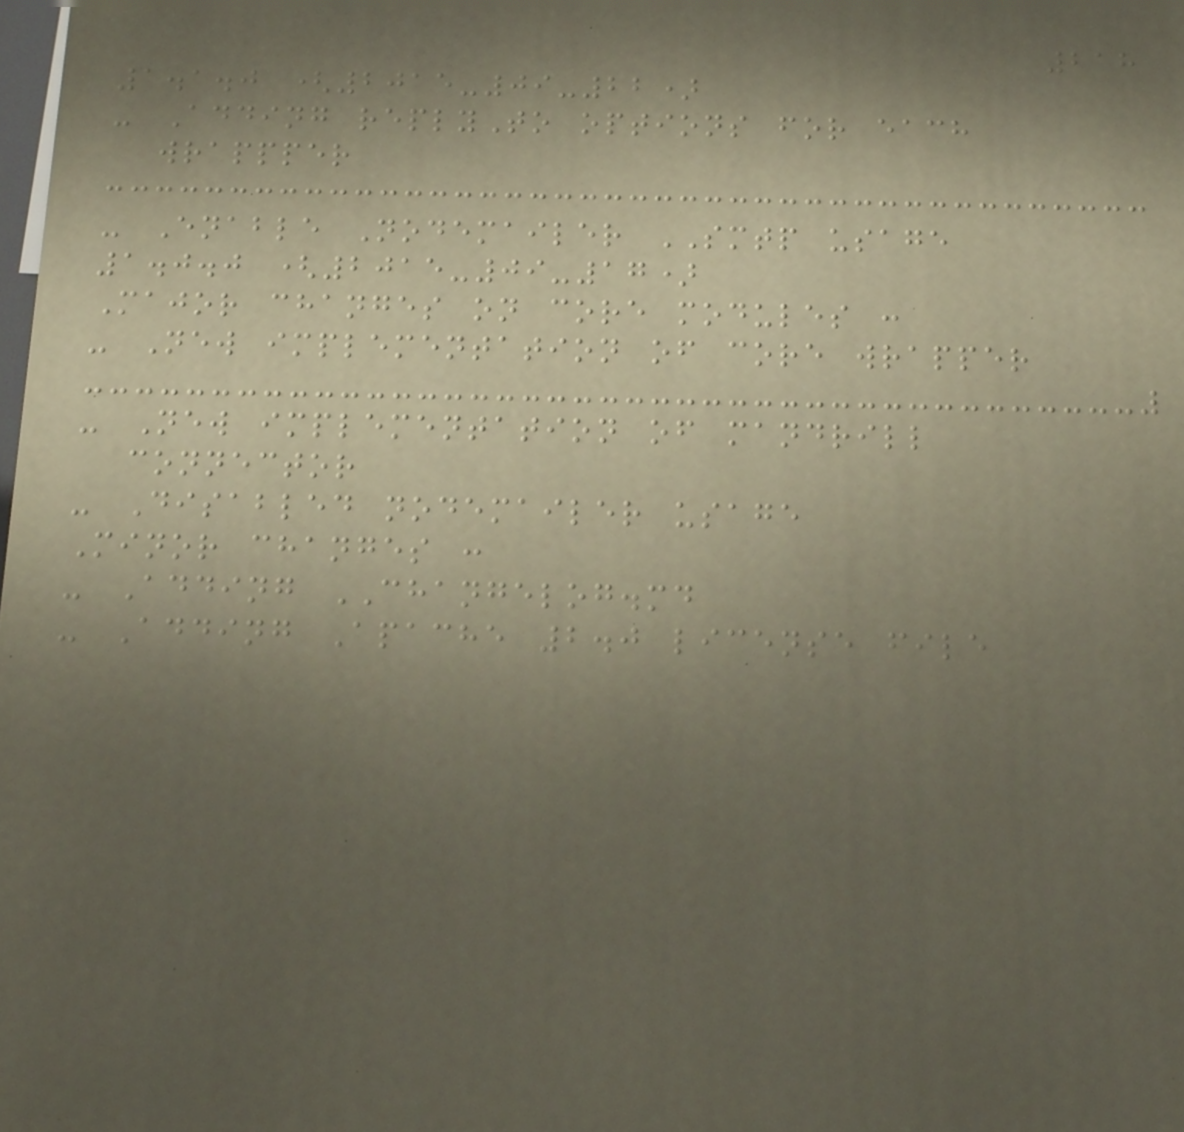218
1.1.0 (2015-09-22)
- Adding replyTo options for each
wrappper
- Enable Nodemailer SMTP usage
1.0.0 (2015-09-17)
Major changes on core modules :
- New implementation of core wrapper
- New implementation of mandrill
connector
- Disabled nodemailer usage
Minor changes :
- Adding CHANGELOG.md
- Adding Apache 2.0 license file
